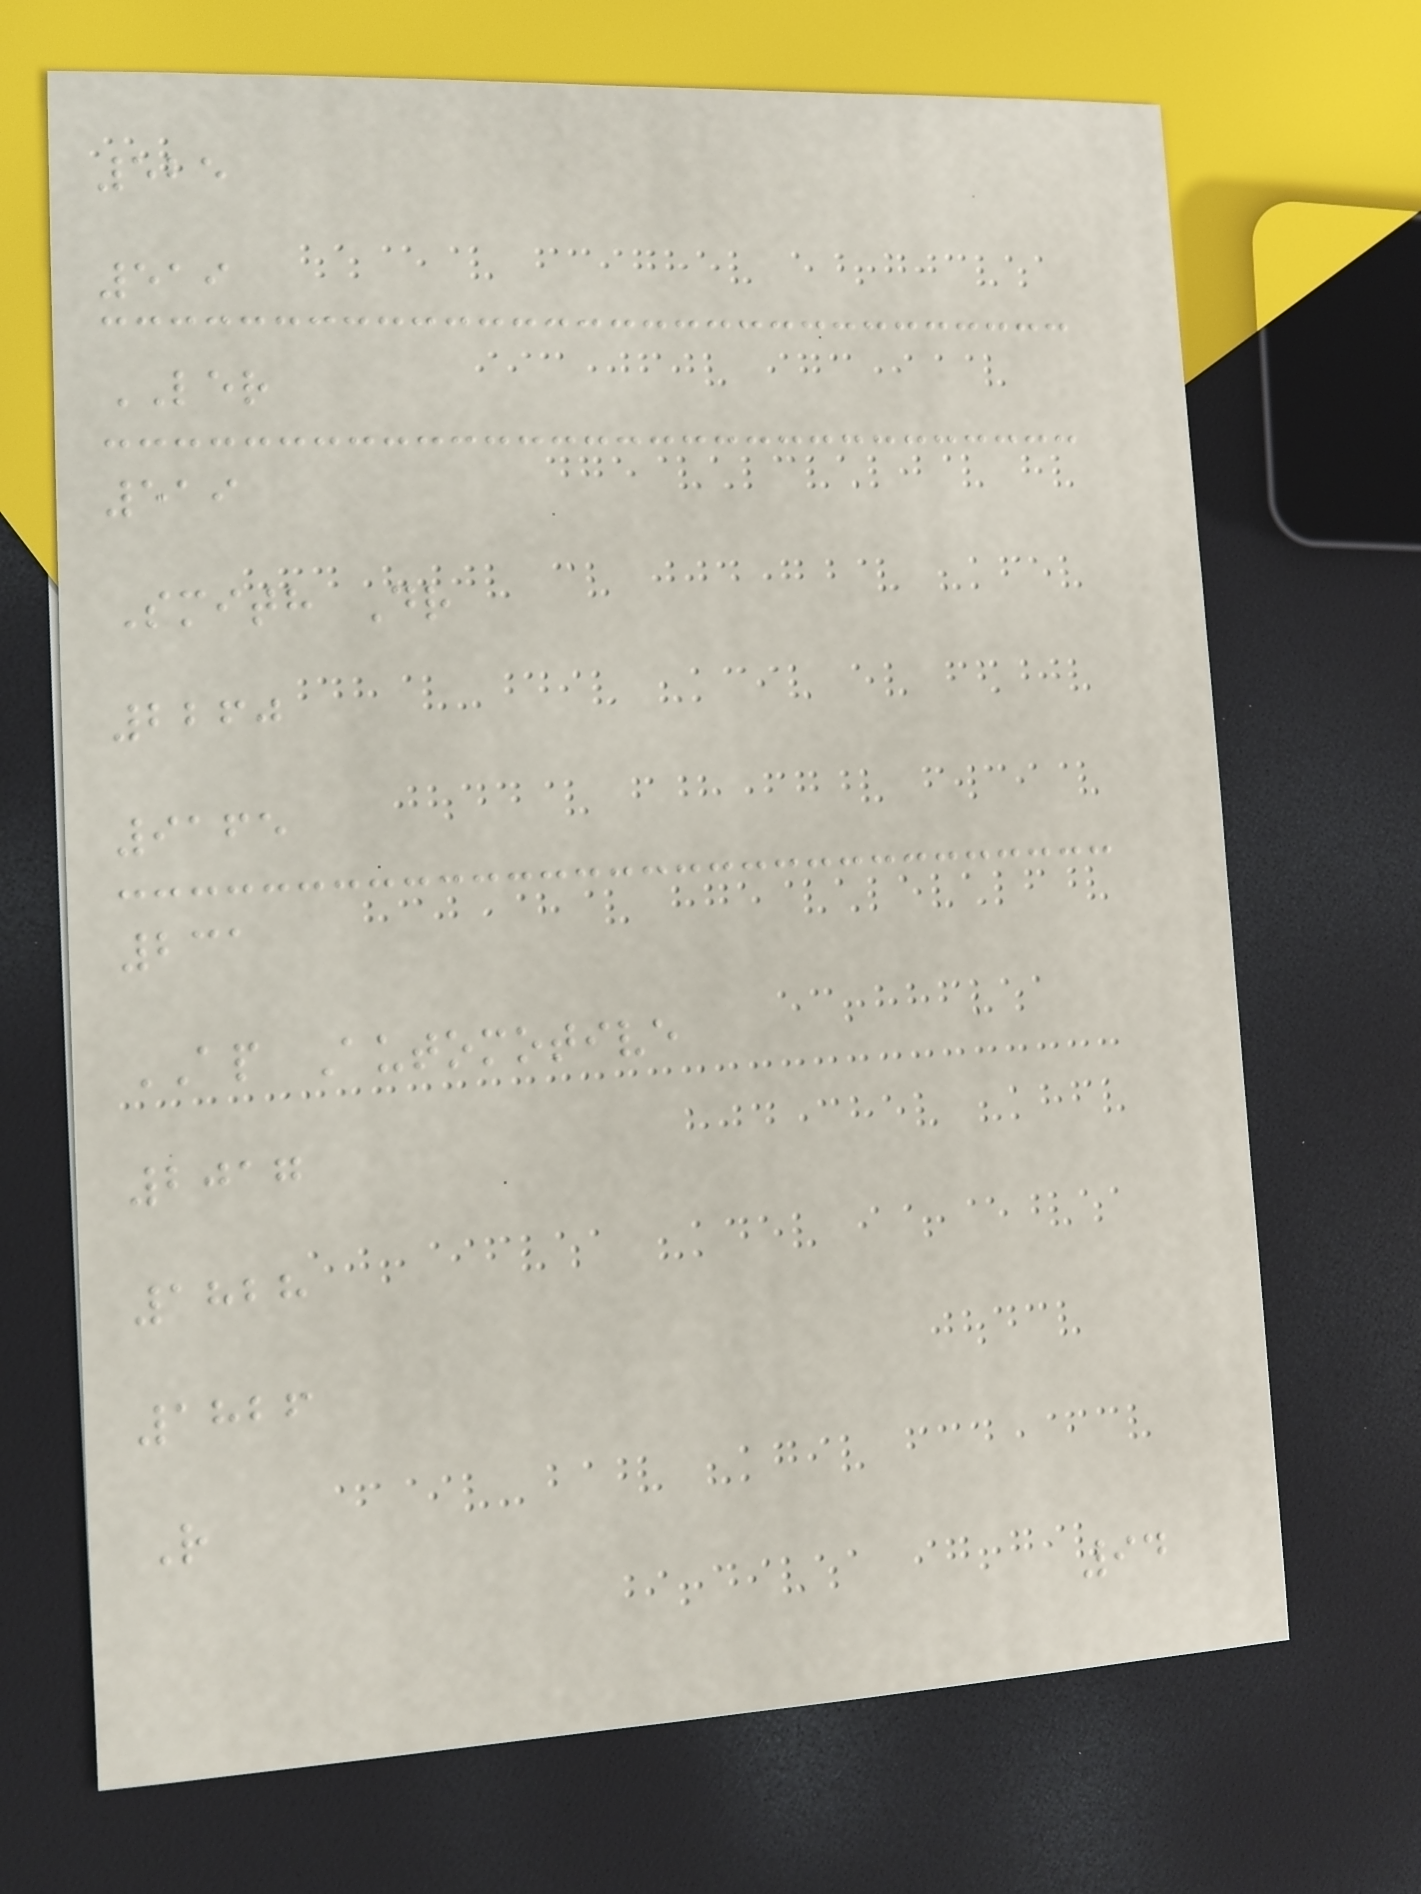525
519
LER
519
Smith Dr
2260
9165
231
AP Automotive
2017
1828
1826
R
94
